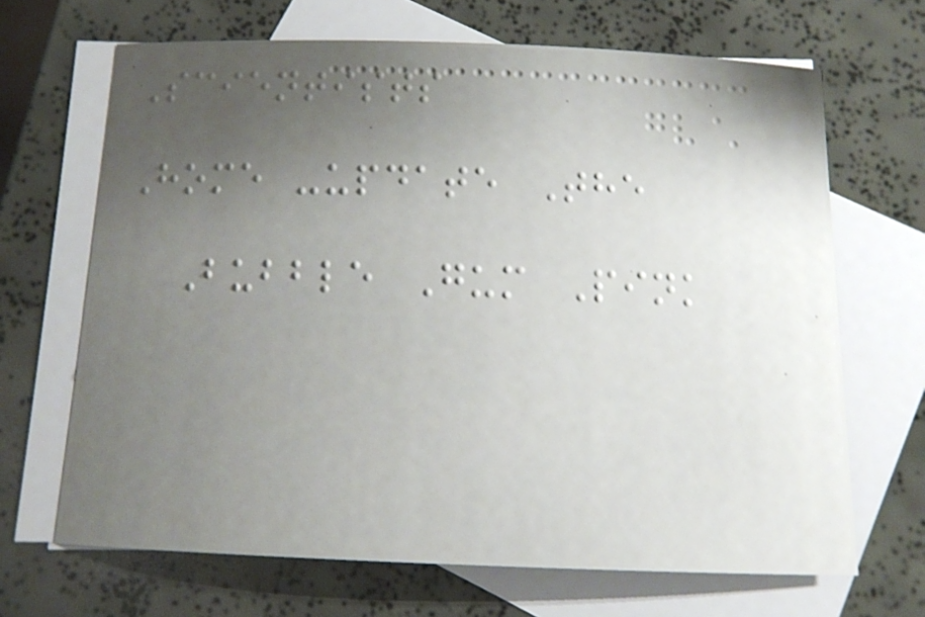Scientists
Home -update The
Bubble Gum Pink
